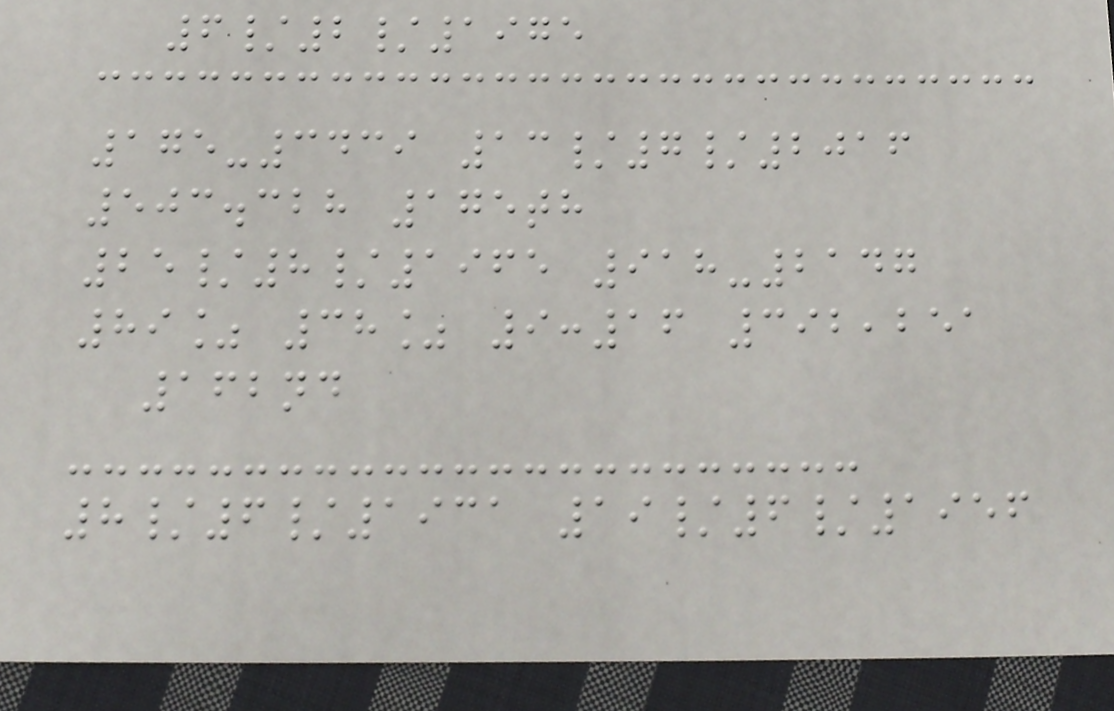6/2/1975
175-3439 13/7/2016
503.328 175th
25/8/1965 918-2147
89% 38% 9:16 392,251
162nd
8/6/1931 19/6/1956
